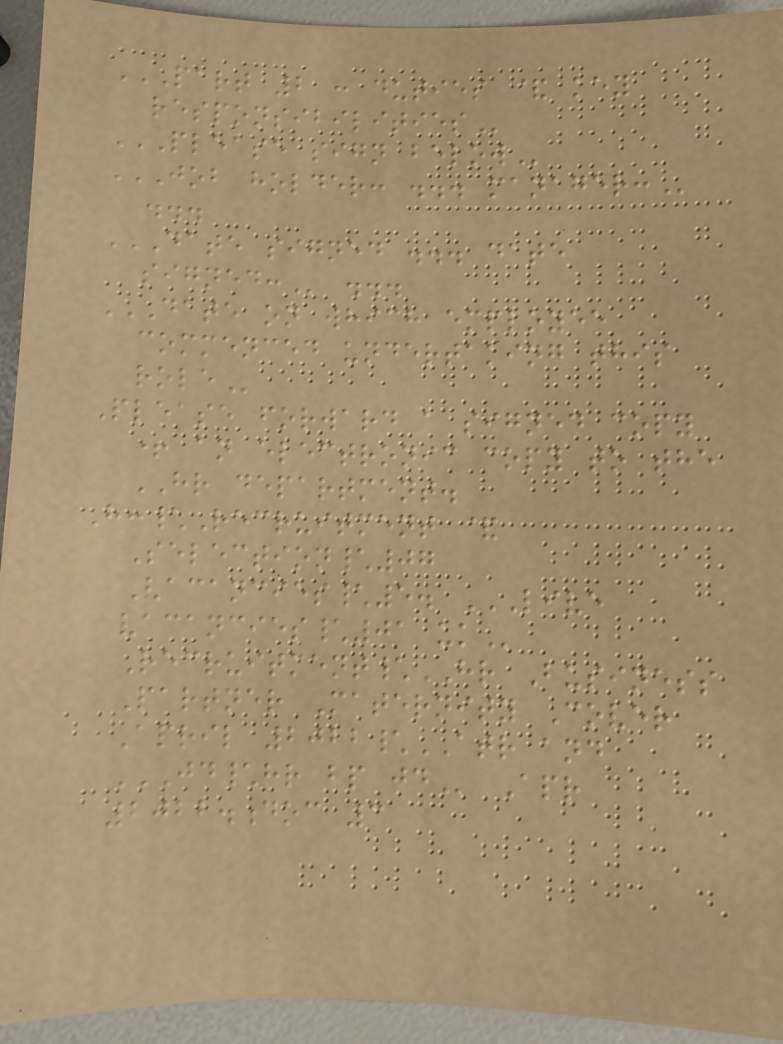PART 2 : DUTIES & KEY
RESPONSIBILITIES
PLEASE SIGN BELOW
JOB HOLDER: ... MANAGER:
...
DATE SIGNED ... DATE
SIGNED: ...
DATE ON WHICH EMPLOYEE
COMMENCED UNDERTAKING THIS
ROLE
Please forward a signed copy
+ an electronic copy to the
HR department.
H:\Recruitment &
Selection\07
Vacancies\5. LIVE
VACANCIES\01 UK
Recruitment\HR Business
Partner Maternity Cover
April 2022\ATR and
JD\HR BP JD Apr
2022.doc 3
